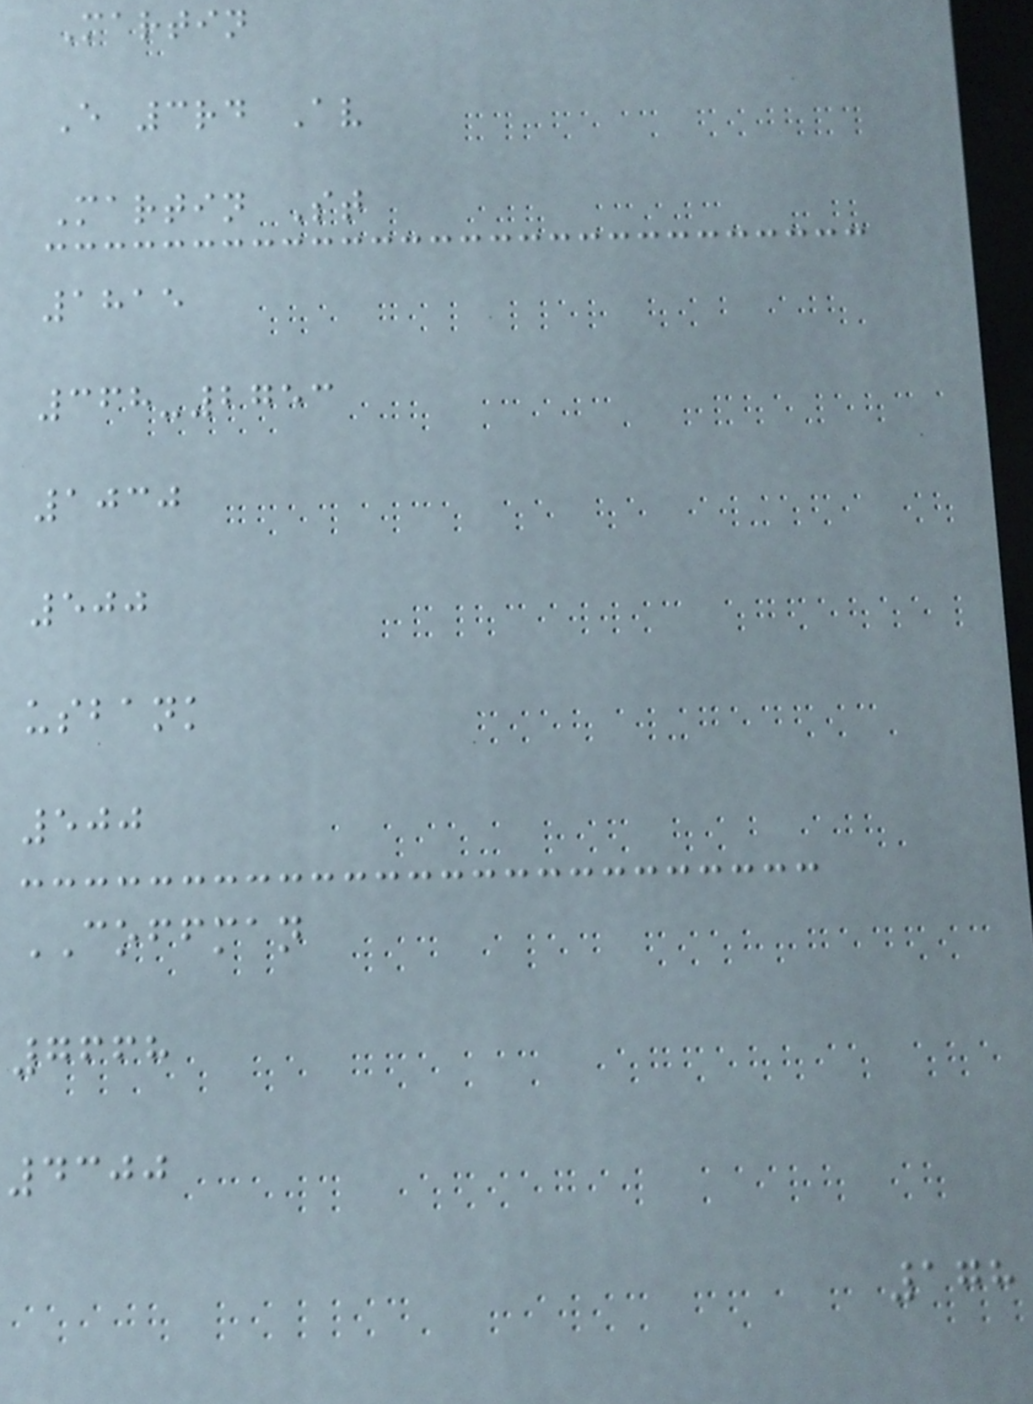Martin
E 3rd Av
Martin St
1815
368-2753
1030
500
usbank
500
COFFMAN
7668
4300
178
